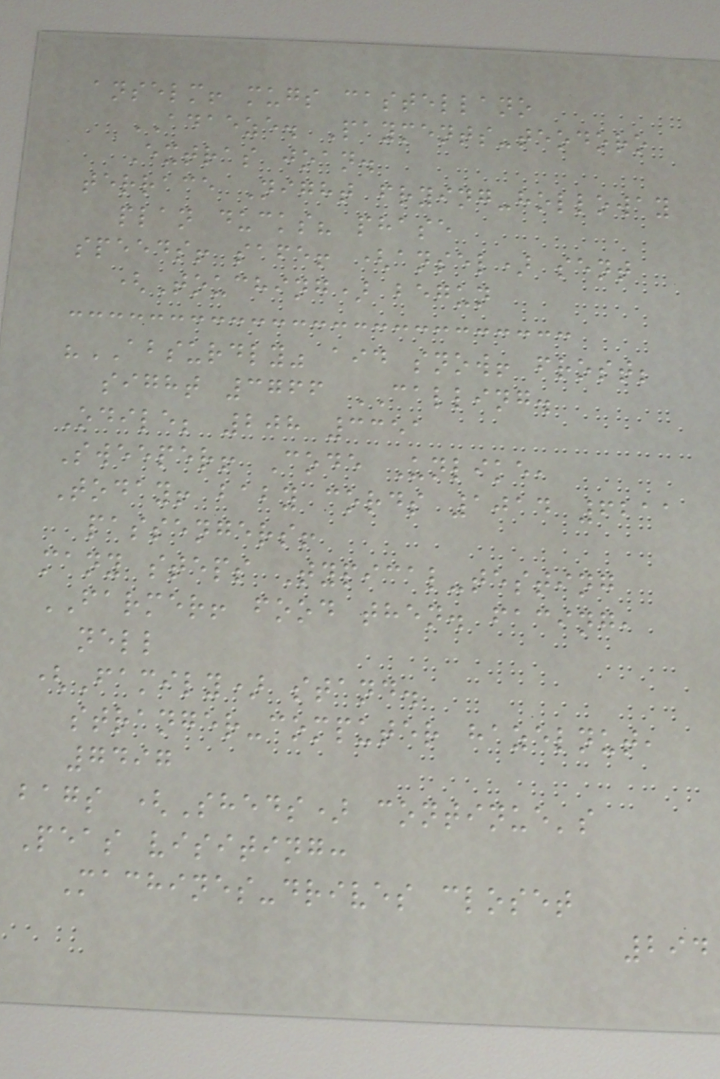anselm! mugs castellano
ADAEZE. Payments-teodoro
Extras joan.
terrace Night frying-holloway
plan ducks? phase
speeds! safe! (ansel) sent
(Touching) begun
"ABSURDLY" aid snow! frost;
sight 3766 CALLING.
Odile; 208 3351
Sweeper! Code Unlike,
Today! baby cords 1014 6211
passengers!
many steps Typical-testing
FARMER! food then. facing,
nell
(Family) stand.
stranger-computer hazelnut,
7497
bags (Sheds) continue's
Peas visiting:
Machines-drives closet
294
